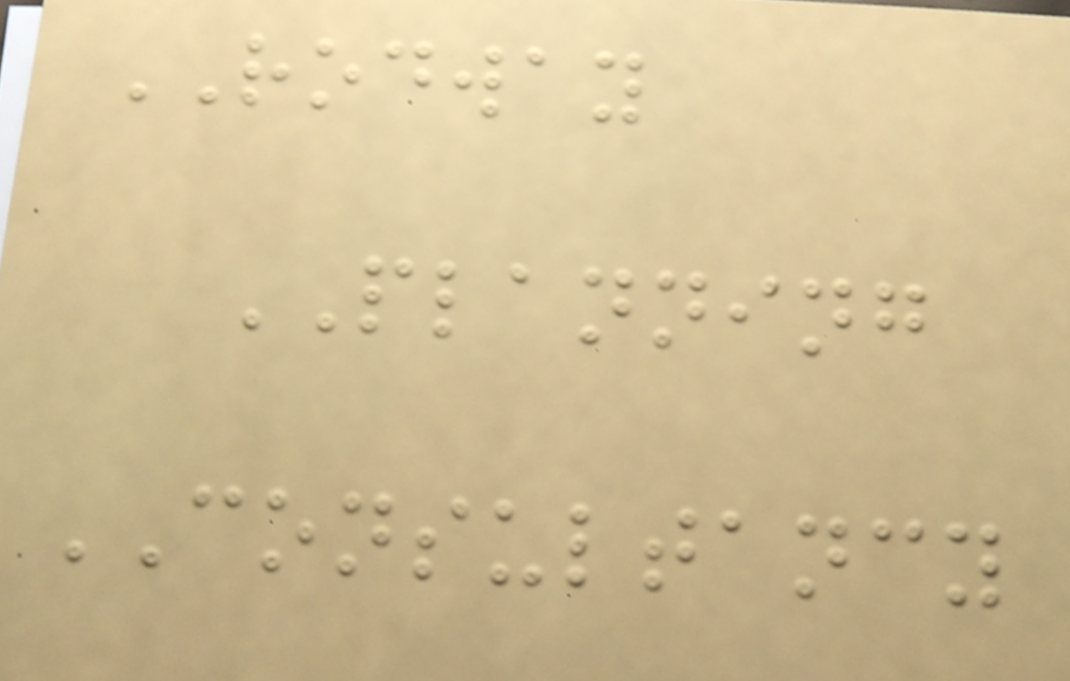RODWAY
PLANNING
CONSULTANCY
